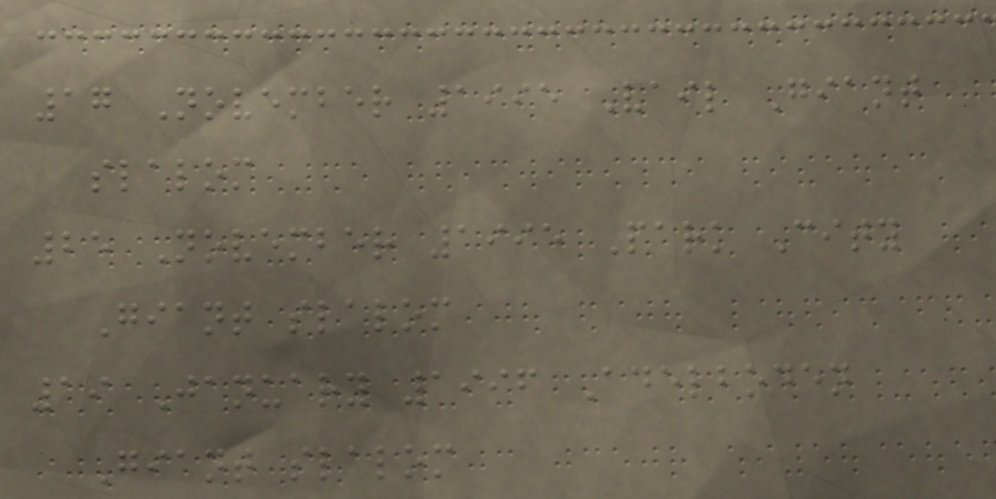17 November 1995 Vail Giant
slalom
25 November 1995 Park City
Giant slalom
19 January 1996 Adelboden
Giant slalom
